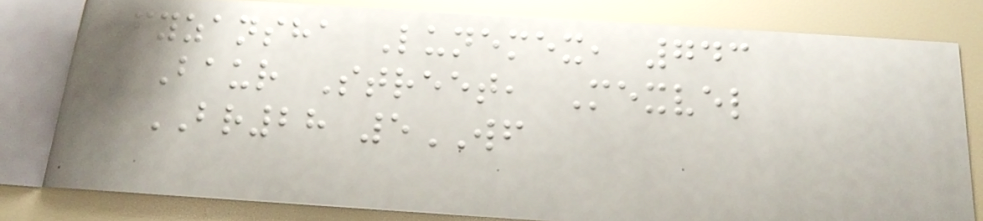Fyzansha Lunemex, 743
Baur Street, Mexvel
BR28 5WF
